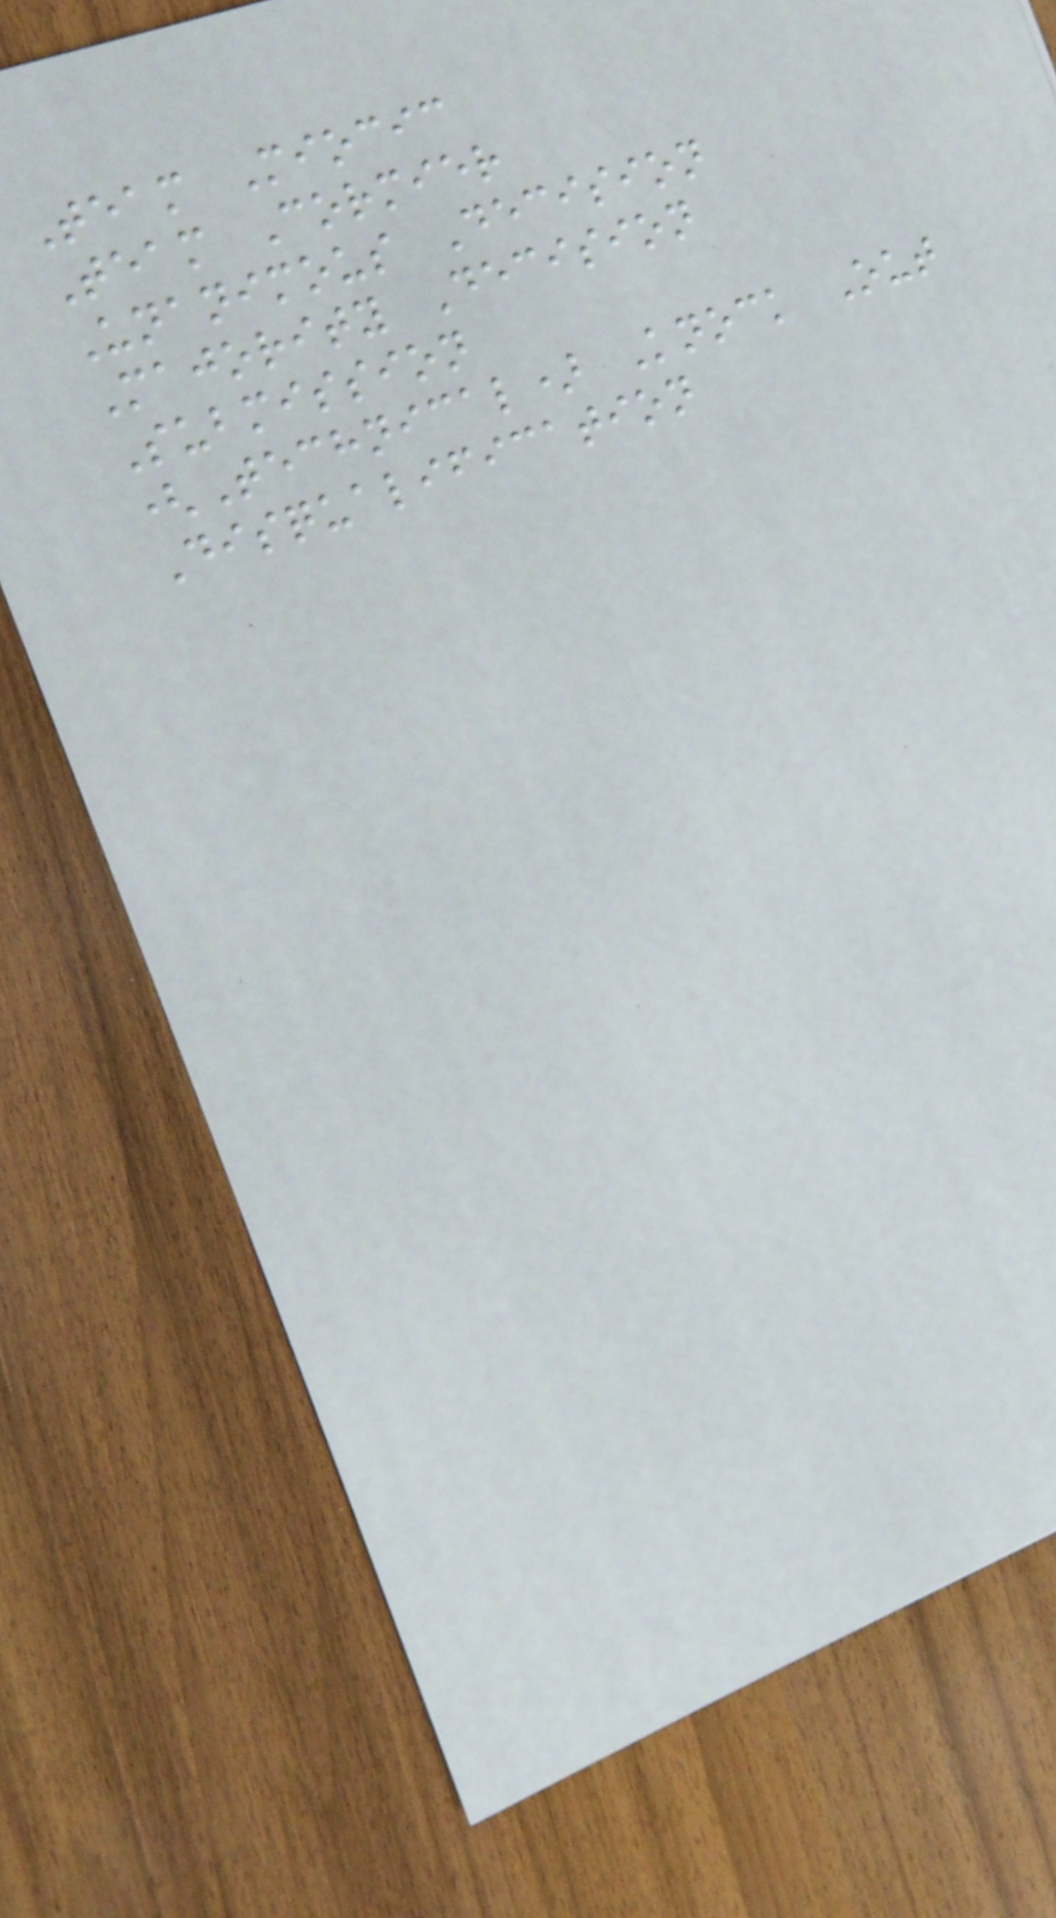Team Miocic
Team Cormier
Unanimous Decision
Majority Decision
Submission
(Technical) Knock Out
Disqualification
